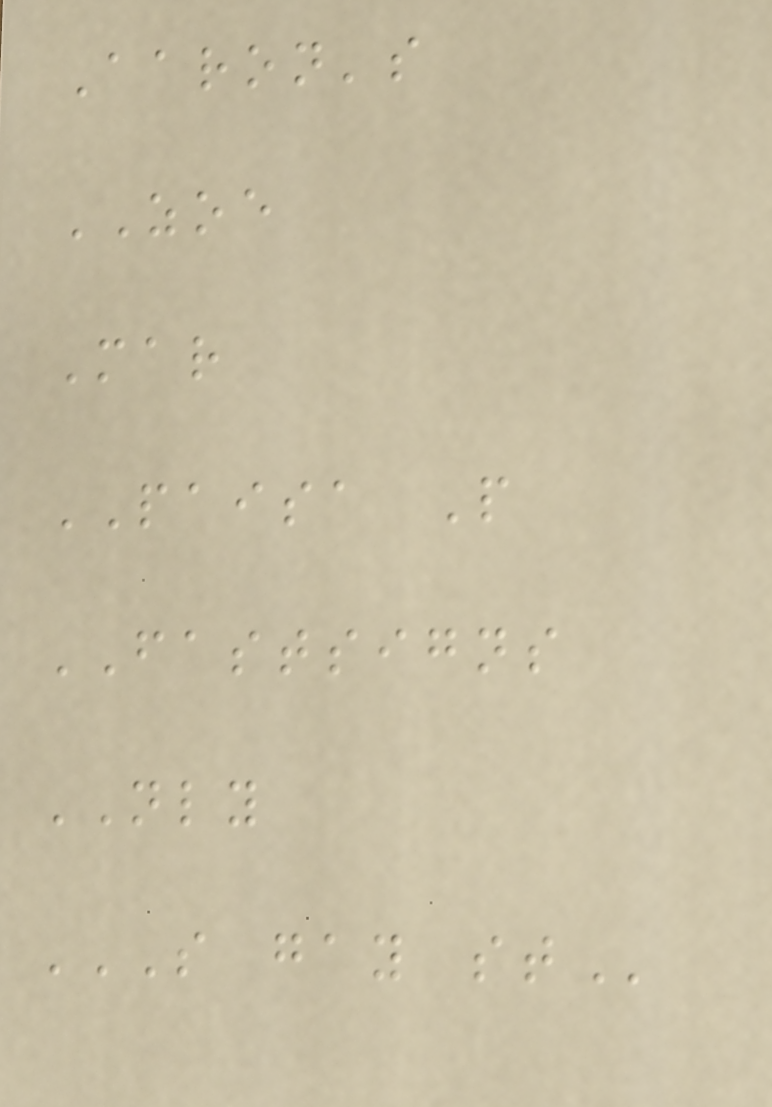Aaron's
ZOE
Mar
PAISA P
FASTSIGNS
NLY
S GAY ST
